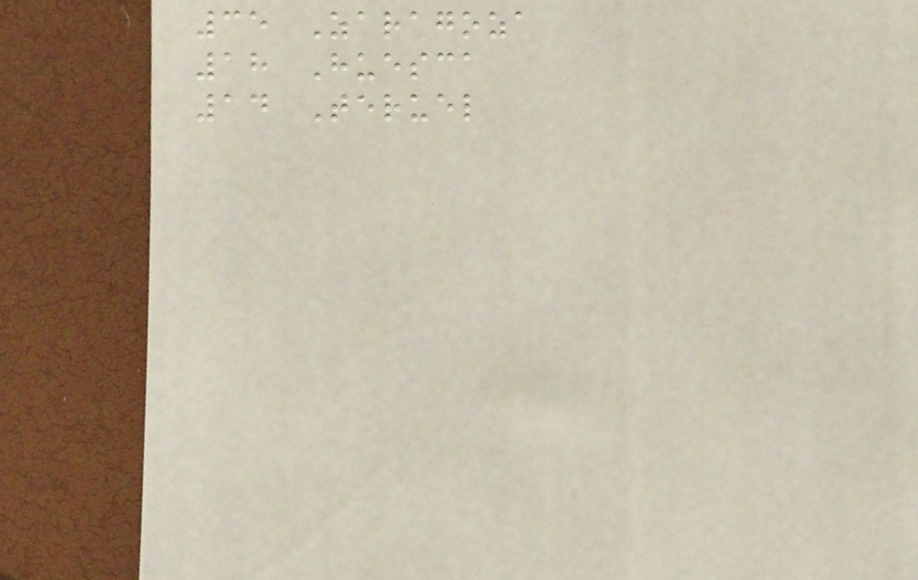35 Zaragoza
18 Huesca
14 Teruel
